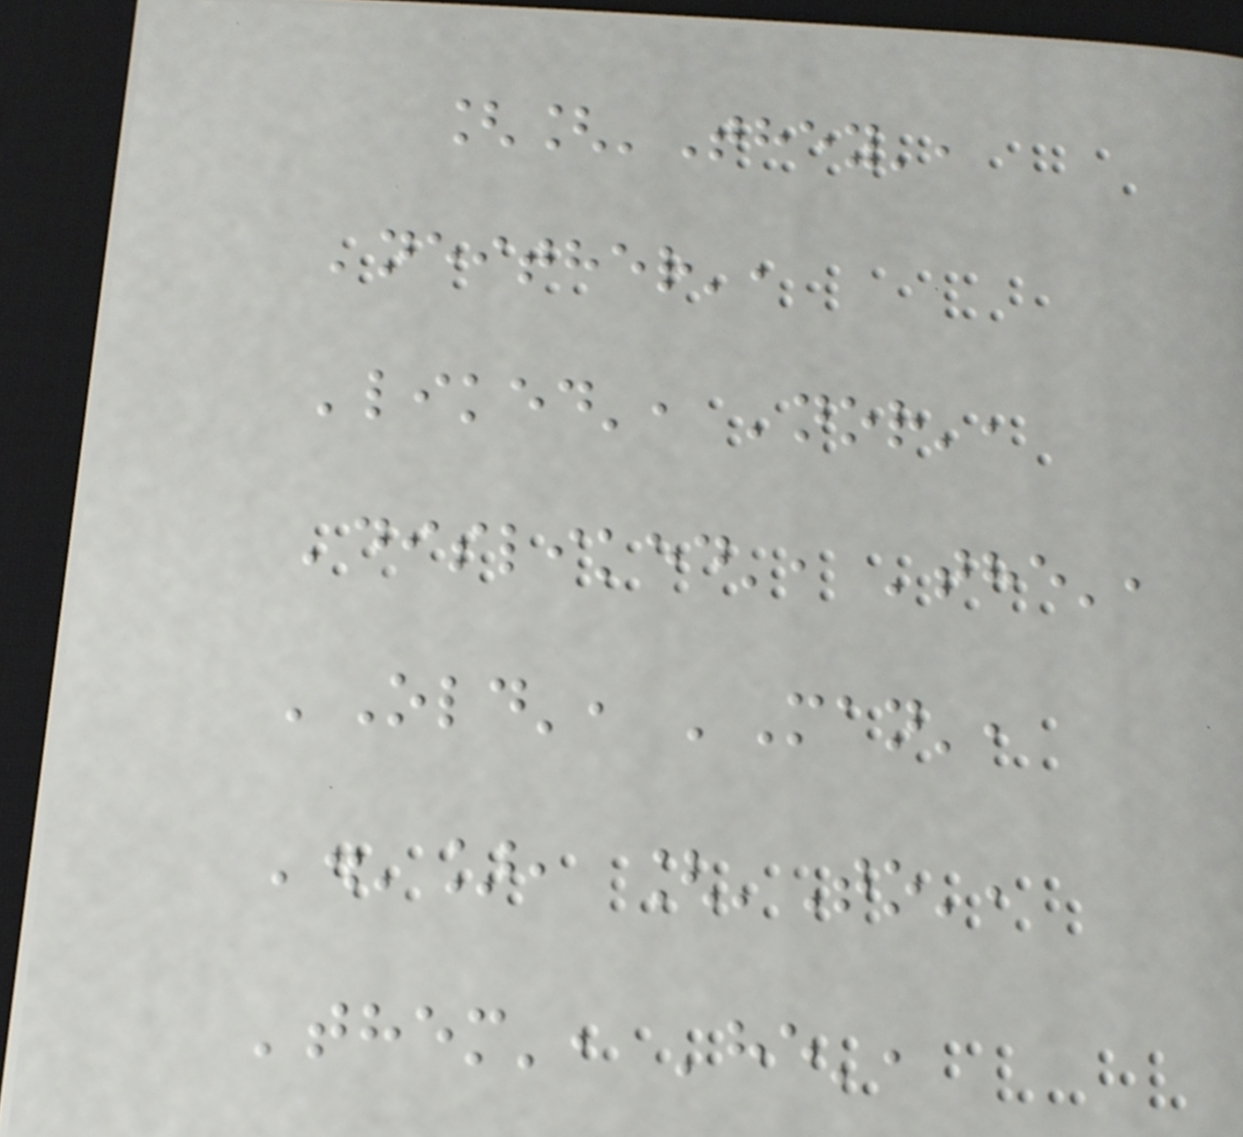[['They',
'neither',
'liked', 'nor',
'disliked', 'the',
'Old', 'Man',
'.'], ['To',
'them', 'he',
